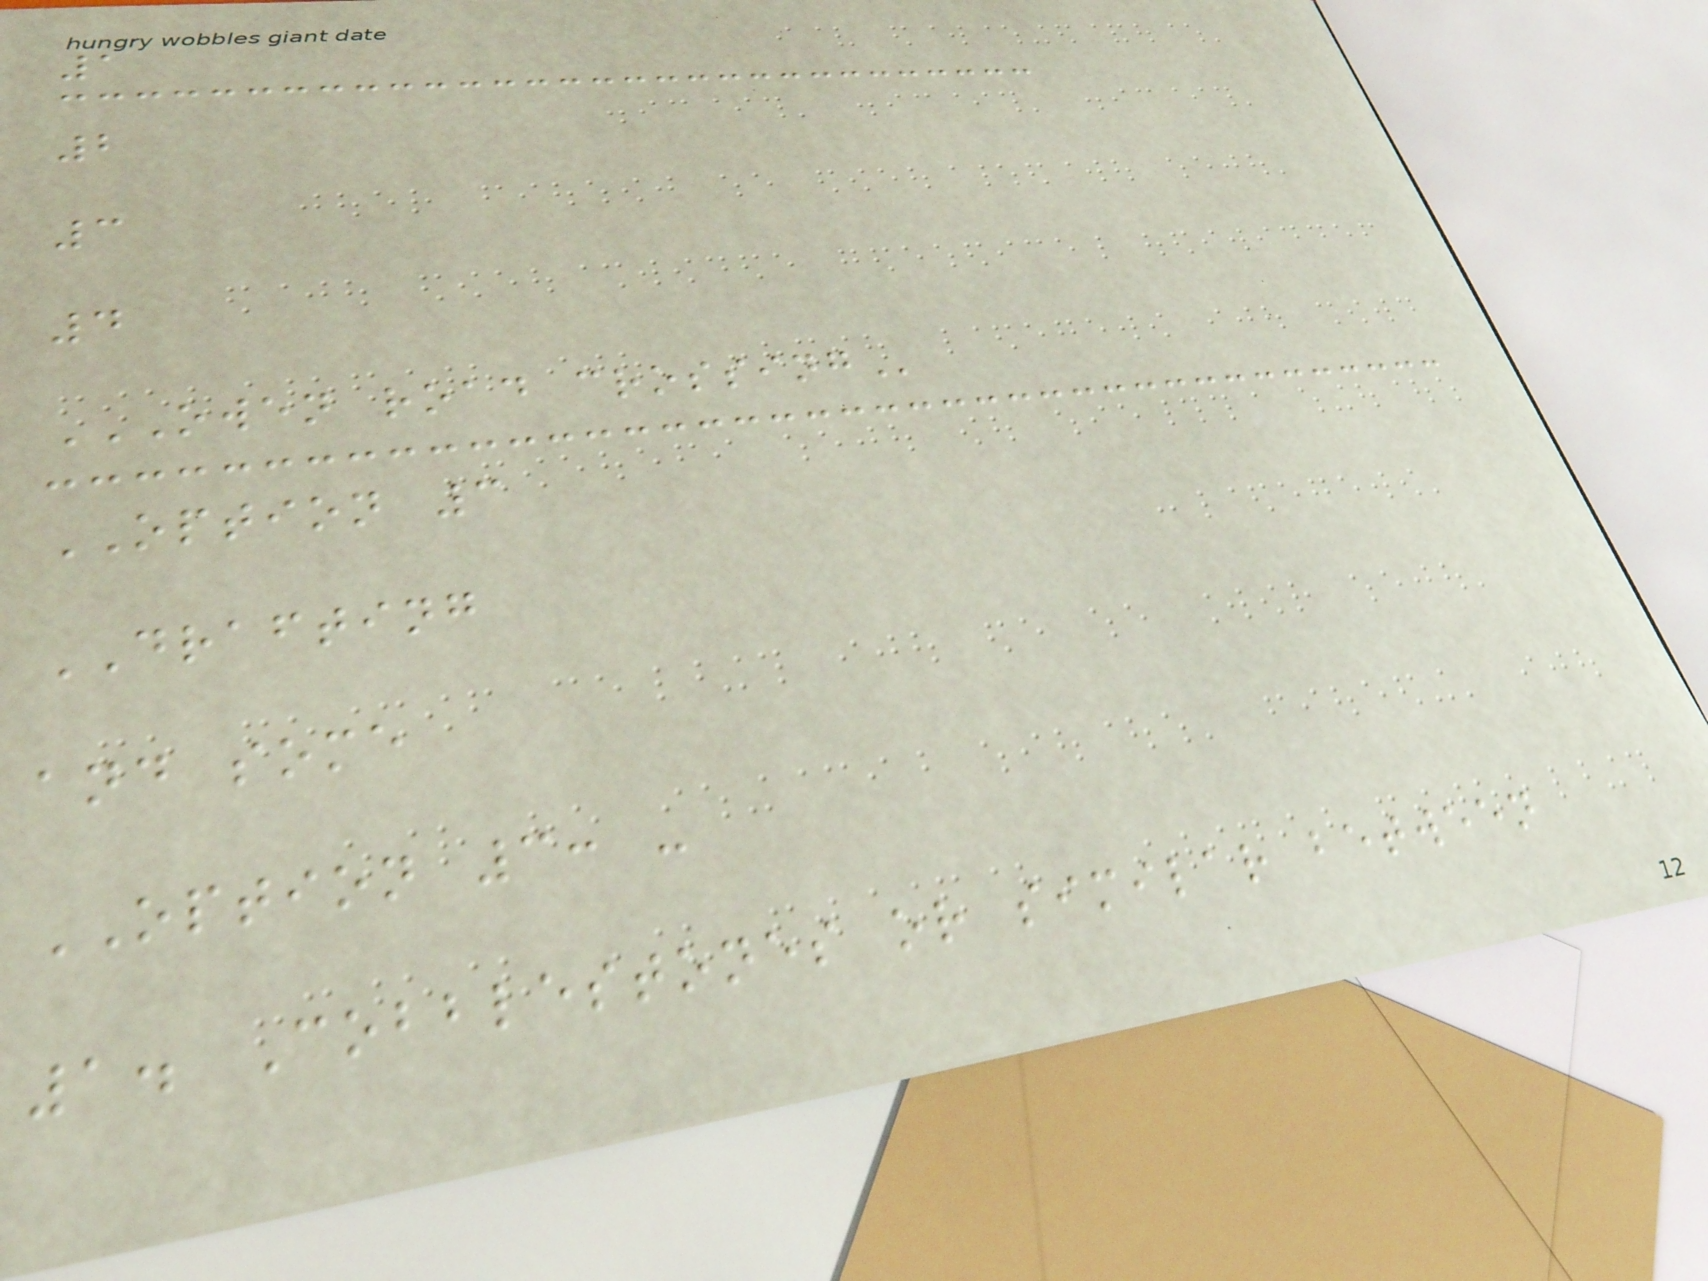1
2
3
4
OWEN ROAD CROSSING
OPTION 3
DRAFTING
and some
OPTION 3: -
1. Cobblestones or similar between
